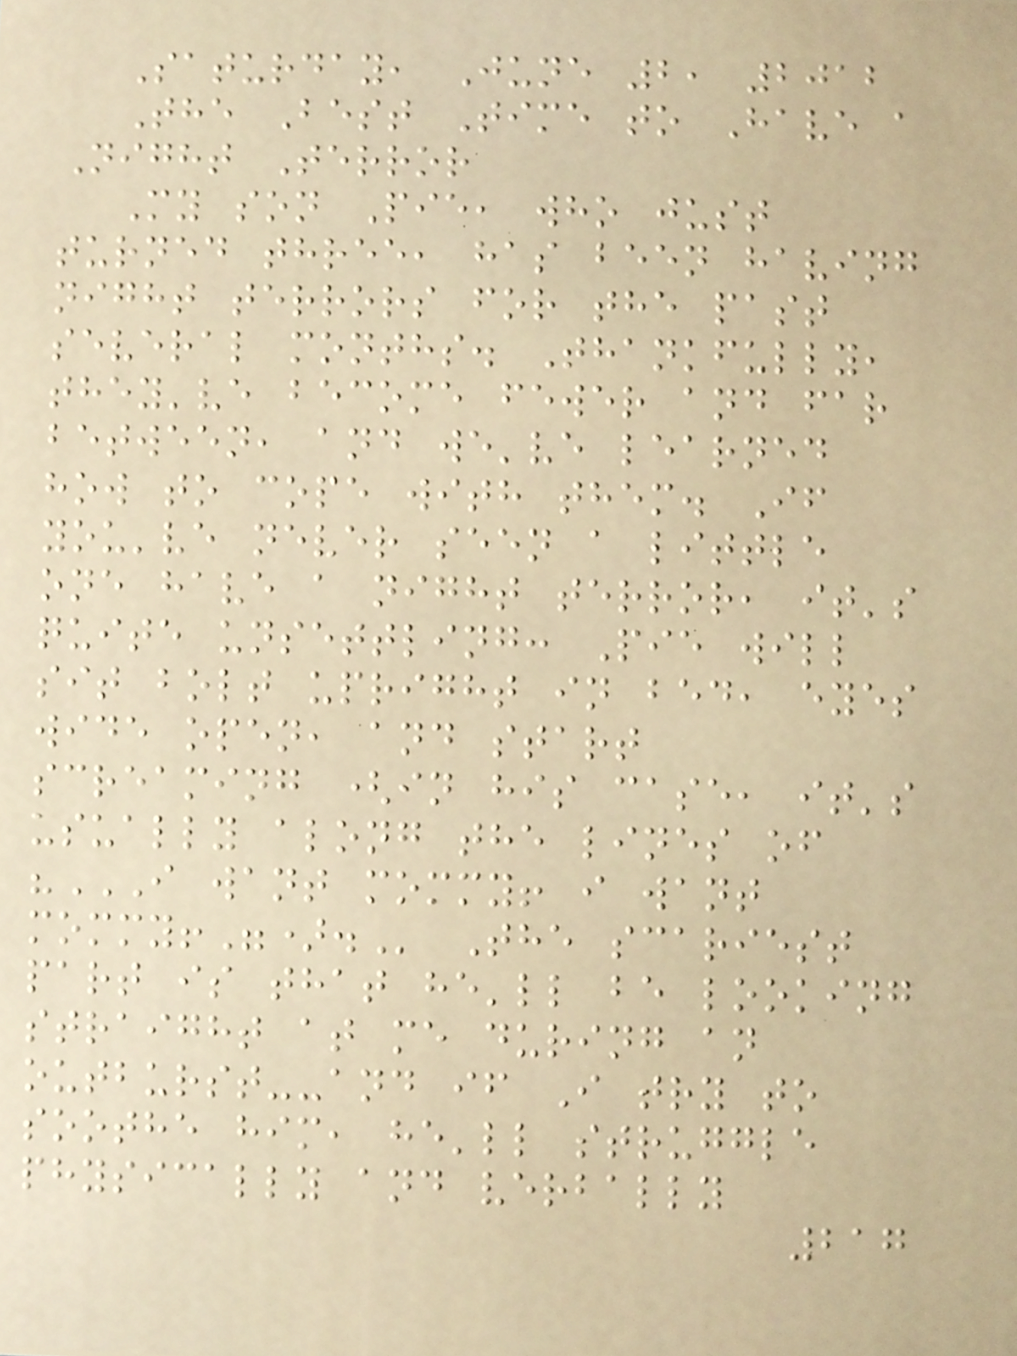Saturday, June 2, 2012
The Best Time to Have a
Night Terror
My son Pie, who just
turned three, has been having
night terrors for the past
several months. Thankfully,
they've become fewer and far
between, and we've learned
how to cope with them. If
you've never seen a little
one have a night terror, it's
quite unsettling: Pie will
sit bolt upright in bed, eyes
wide open, and start
screaming (in his case, it's
usually along the lines of
"I WANT MOMMY! I WANT
MOMMY!"). The scariest
part is that he'll be looking
straight at me during an
outburst--and if I try to
soothe him, he'll struggle
physically and verbally
217
